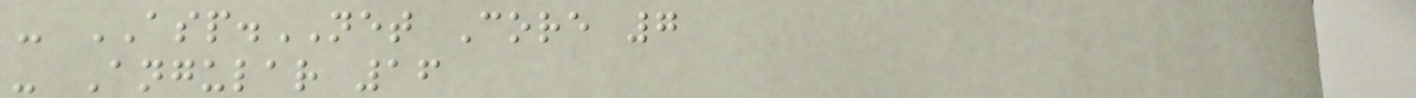- ASP.NET Core 7
- Angular 16
